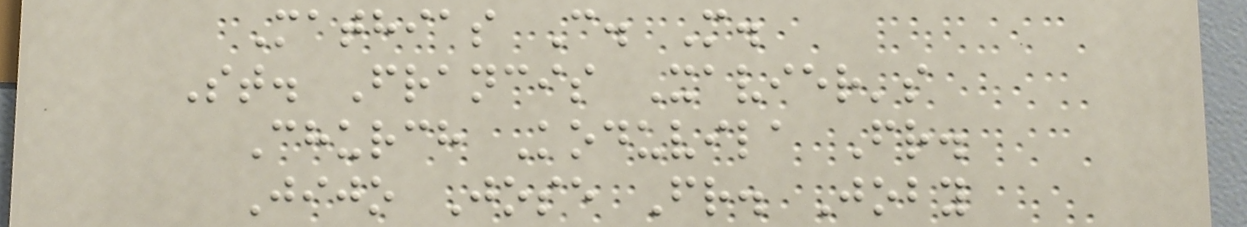Mathias C. M.
St. Francis Xavier's
Church Koduvila Fr.
Jijo Jose Fr. Joby
